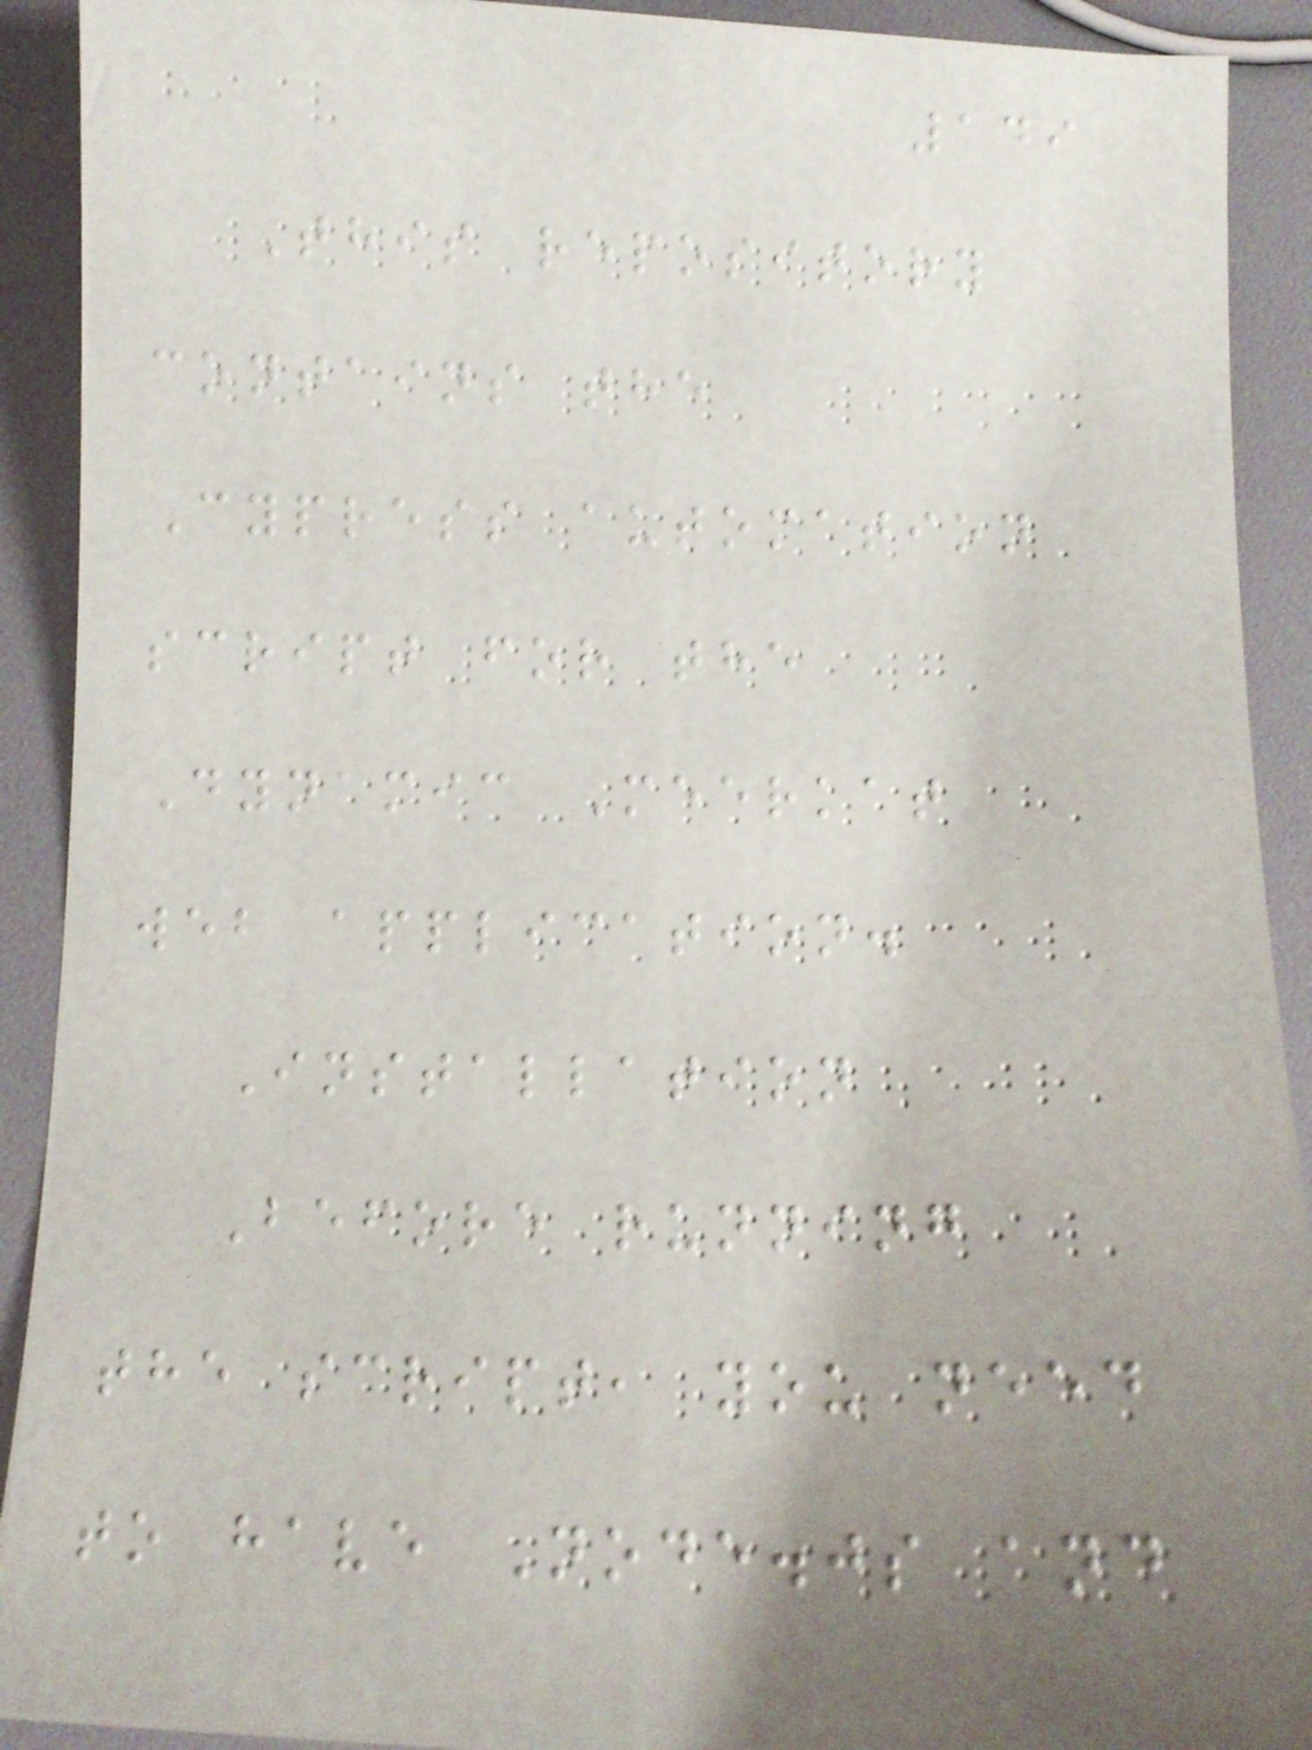149
This repository
contains the
Cypress automation
script for the
Dynamic Meerkat
web application.
Installation
Before running
the script, you need
to have Node.js and
